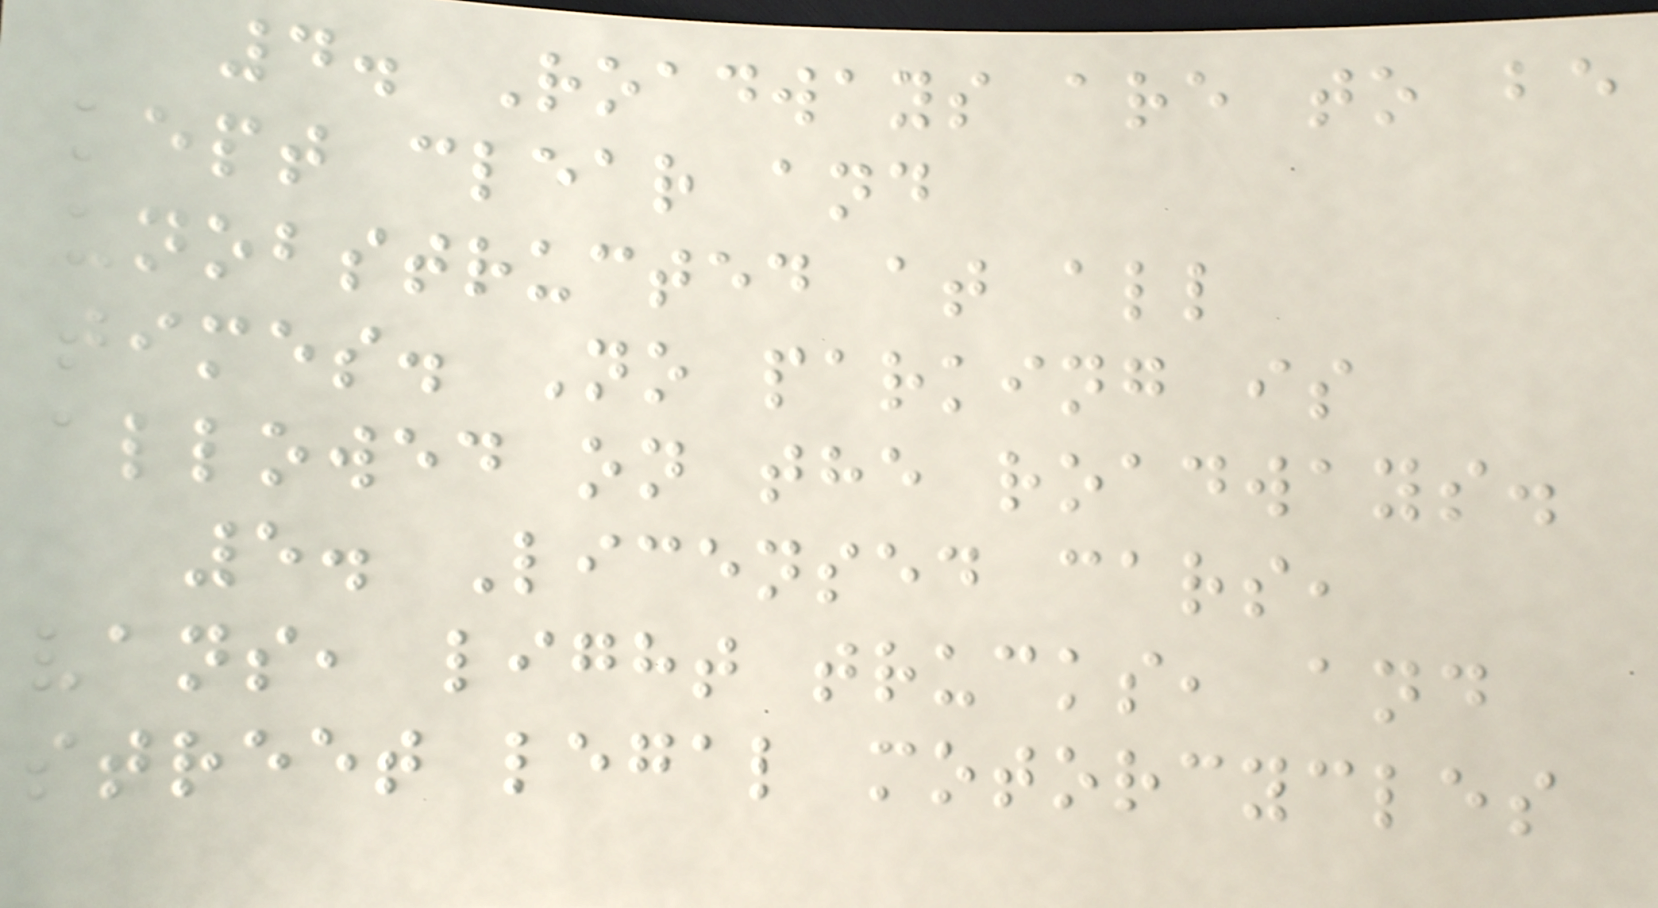4. Roadways are to be
kept clear and
unobstructed at all
times. No parking is
allowed on the roadways.
5. Licensed cars,
vans, light trucks, and
street legal motorcycles
